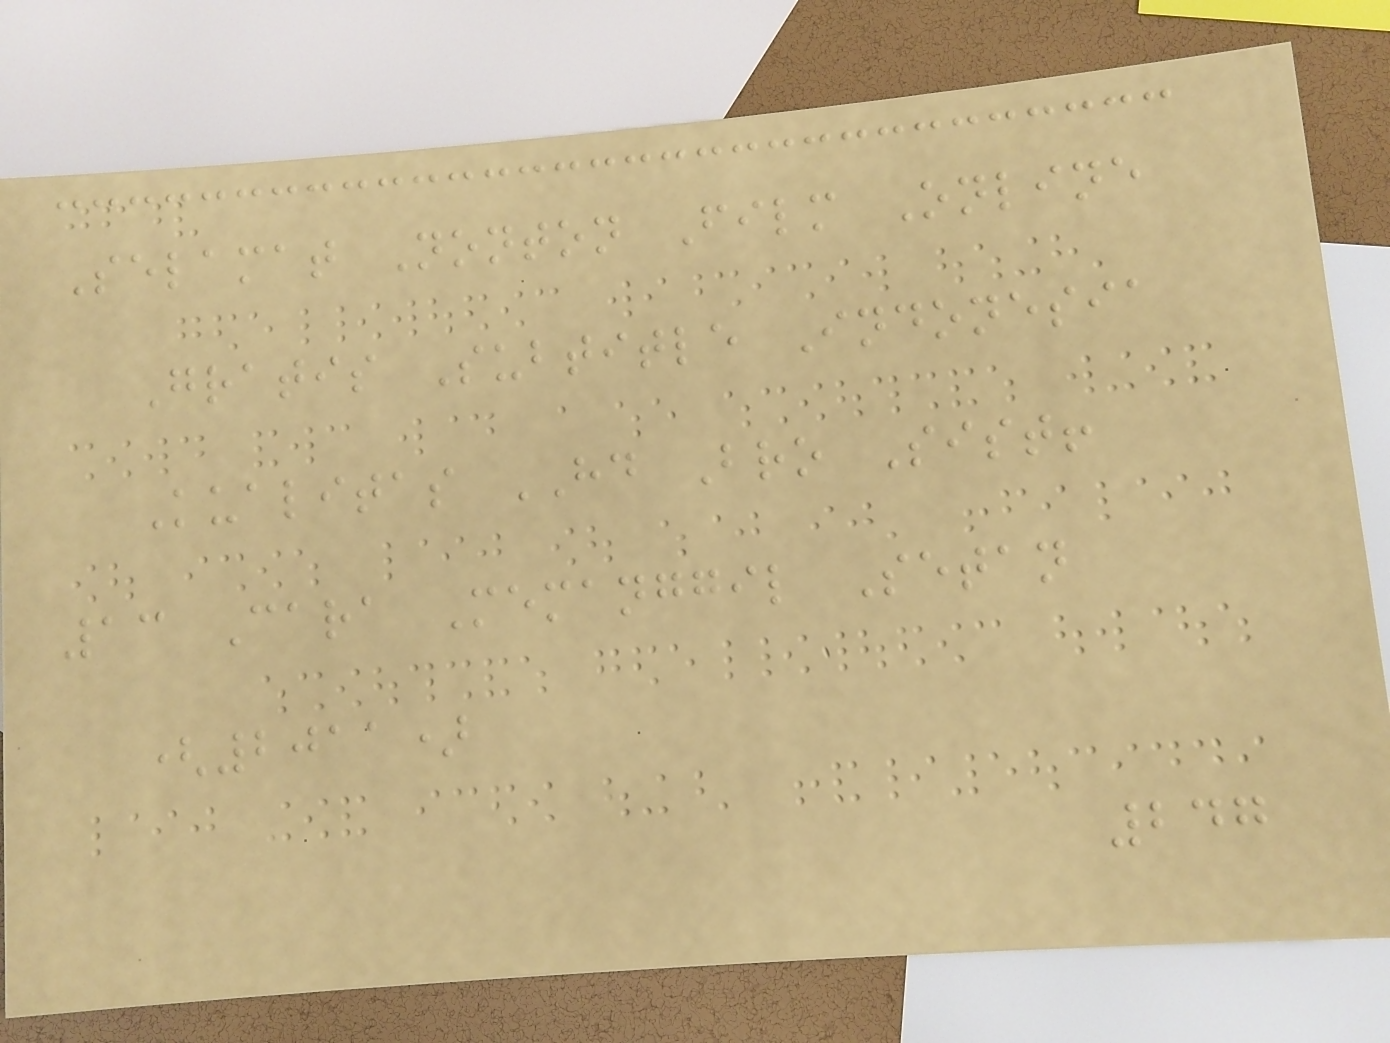Selamat Nonton Film Online
Gratis Subtitle Indonesia
Kualitas HD Bro Sist!
13 Cara Memanggil Setan
(2011)
247
